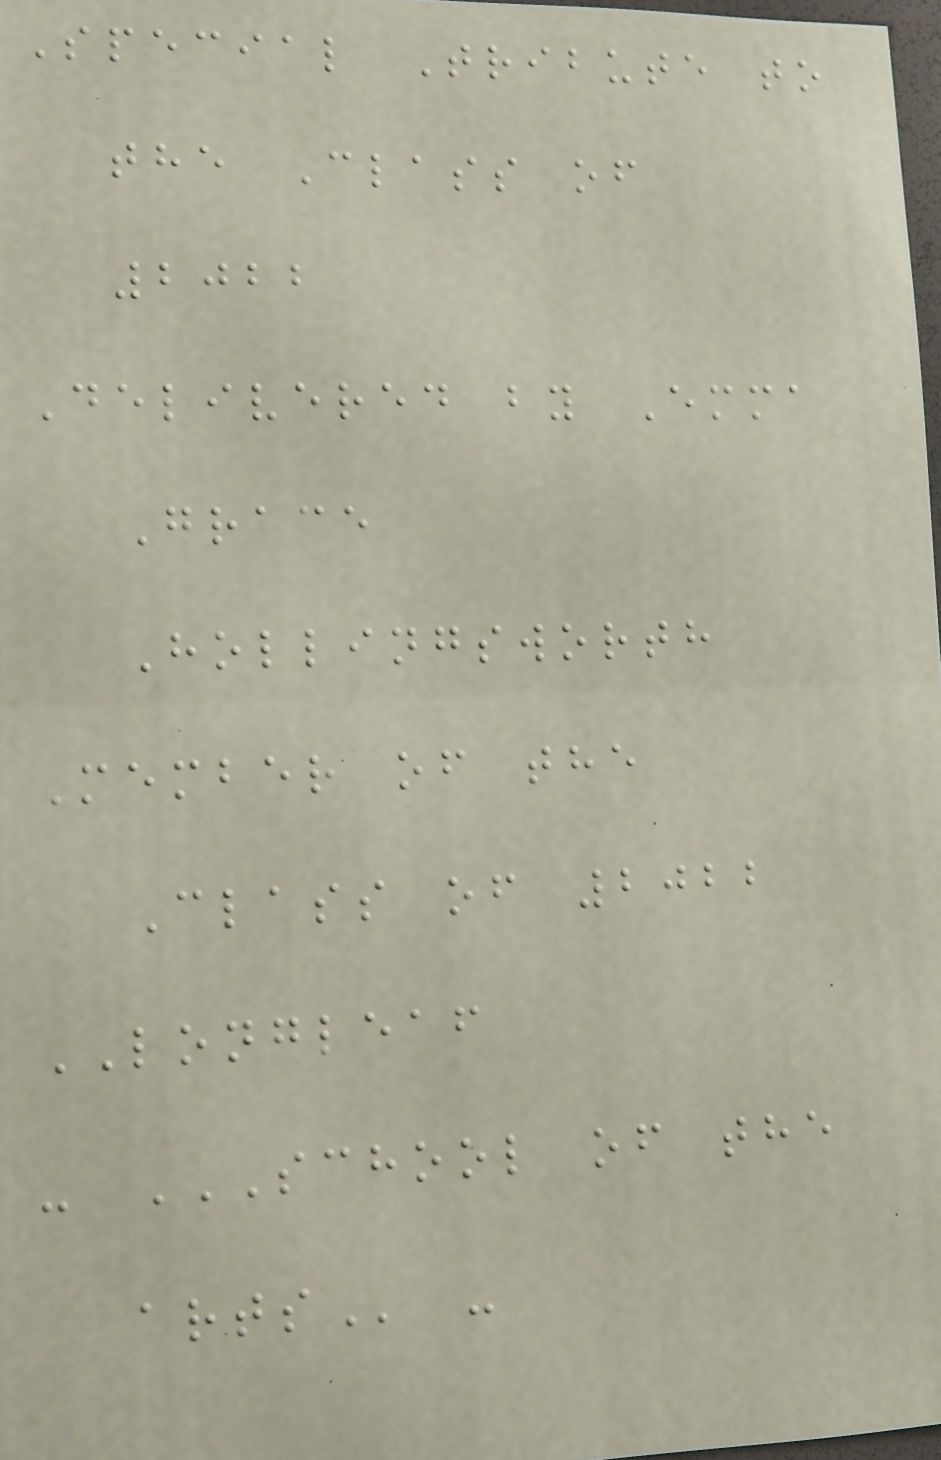Special Tribute to
the Class of
2022
Delivered by Emma
Grace
Hollingsworth
Member of the
Class of 2022
LONGLEAF
- SCHOOL OF THE
ARTS -
